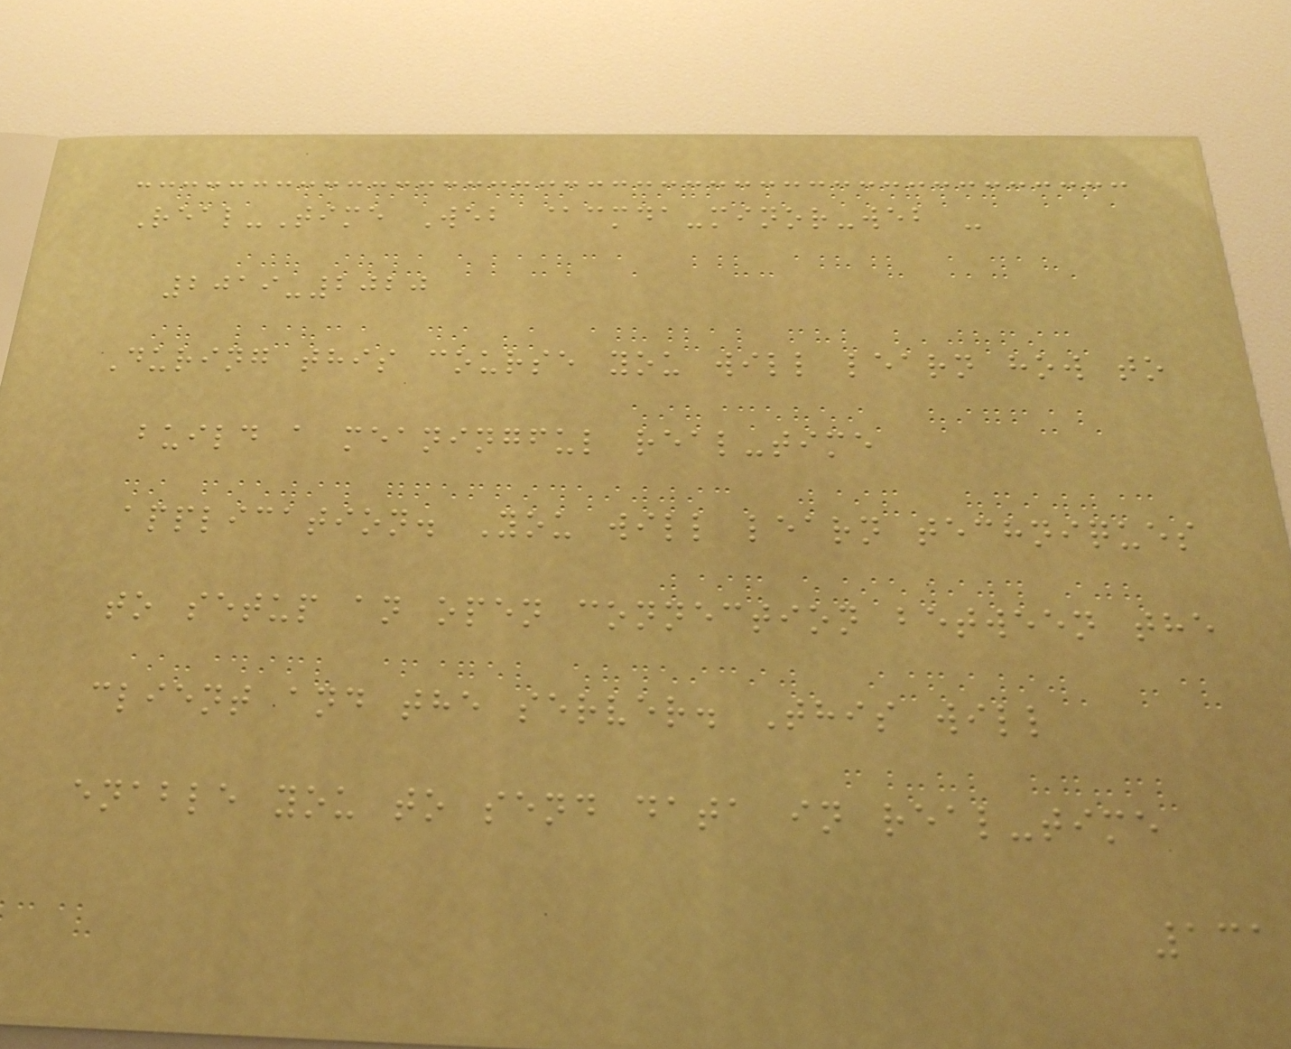Real-Time Web @cmda-minor-web -
2019-2020
During this course you will learn how to
build a meaningful real-time
application. You will learn techniques
to setup an open connection between the
client and the server. This will
enable you to send data in real-time
131
